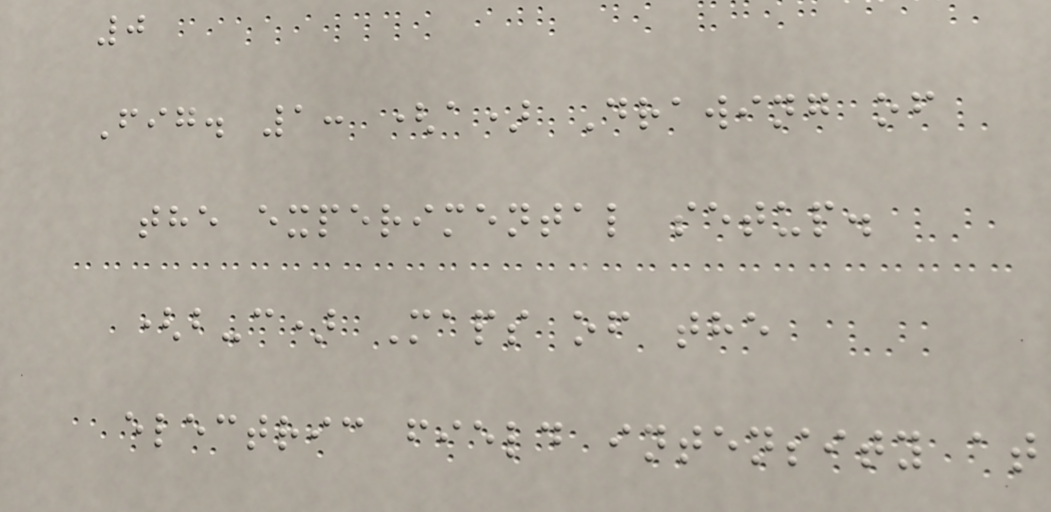0
Fig. 1: (a) Drawing of
the experimental setup.
(b-c) Maps of the
electric field intensity at
